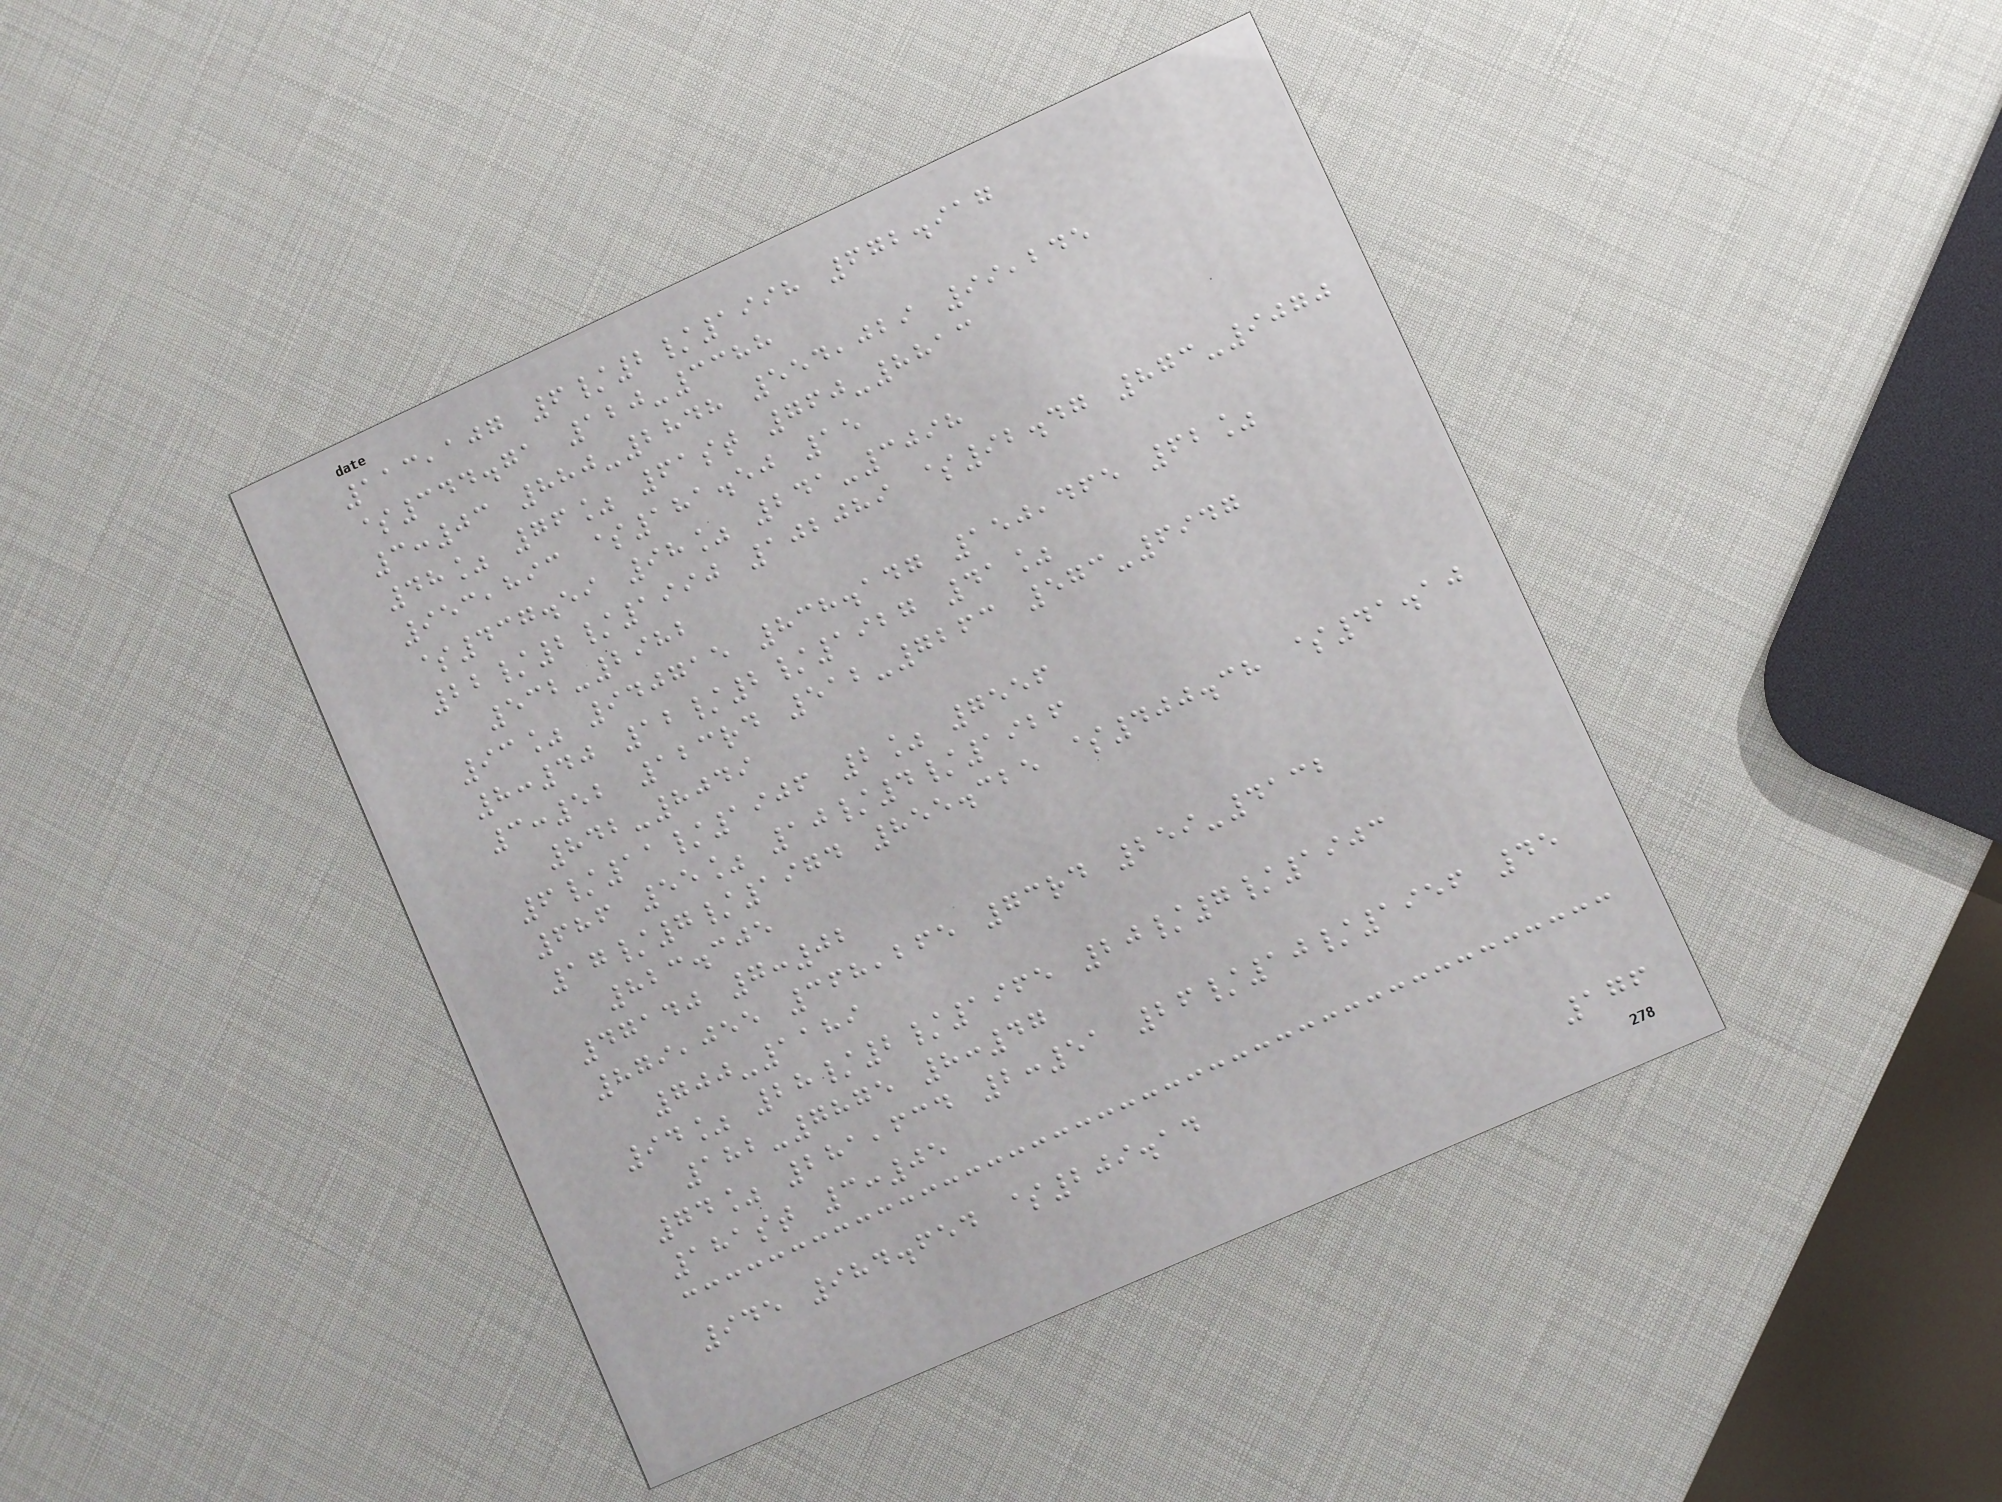113,107 6/2/1998 672.917
$344.71 120-3388
3:03 880-2848 554,029 99,245
48% 76% 61st 760-8813
953,893 $181.50 15
$437.59 98% 241-3098
22/2/1990 102089 $92.47 873-9070
532-2982
93% 940715 838.147 150,465 62%
8:40 12/2/1927 41%
3:52 123rd 512-7263 573-6947
842-8049
6/11/1906 2% 7556
686 55% 10/4/1926
17/7/1974 855.325 $400.38 $41.10
823.305
47140 7:02
879,055 368,265 73rd 259-4132
700-1189
94% 28/2/1965 20/7/1903
182-7875 8:47
74% 281,634 2:51 26/10/1956 45
181st 3:05
945 984.654 $209.14
176
